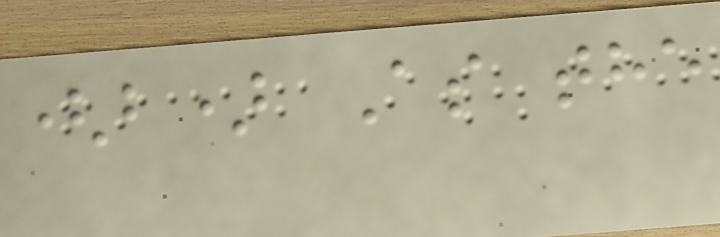(b) As the
